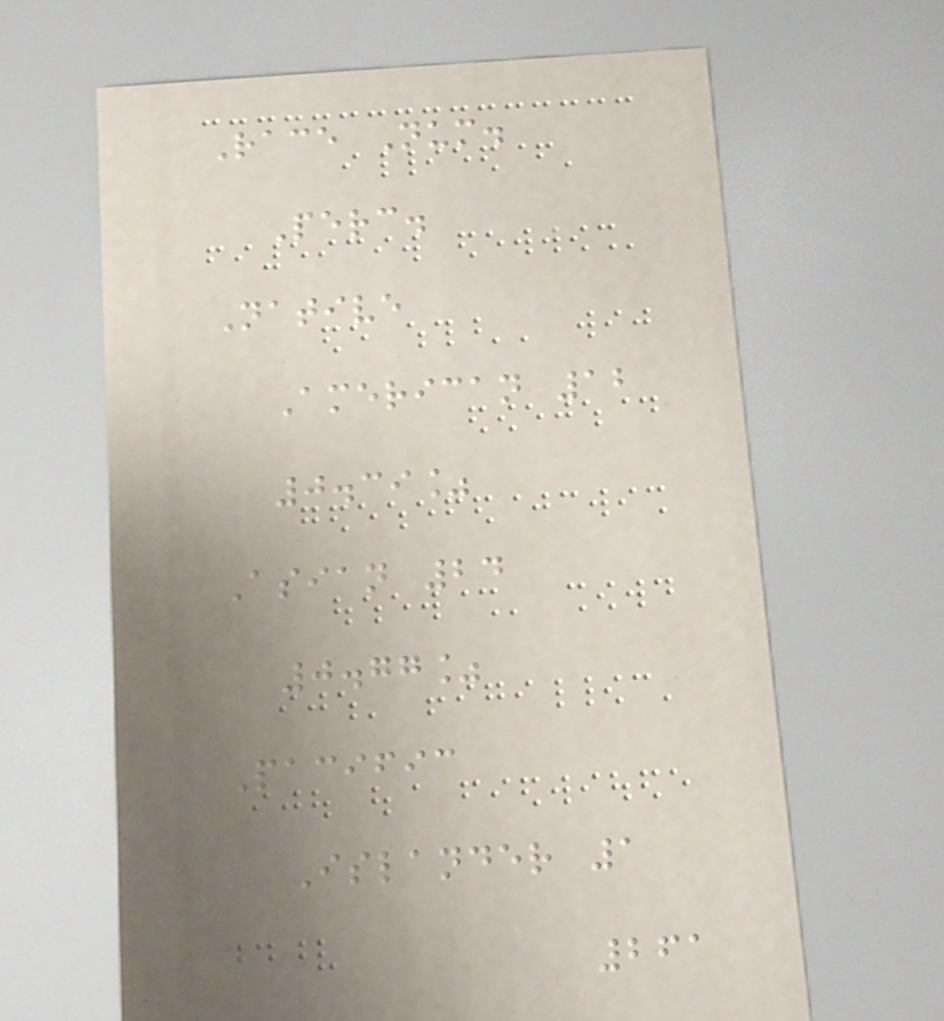Race Num.
Perc.
Native
American 12
0.39%
Asian 24
0.77%
Pacific
Islander 1
261
